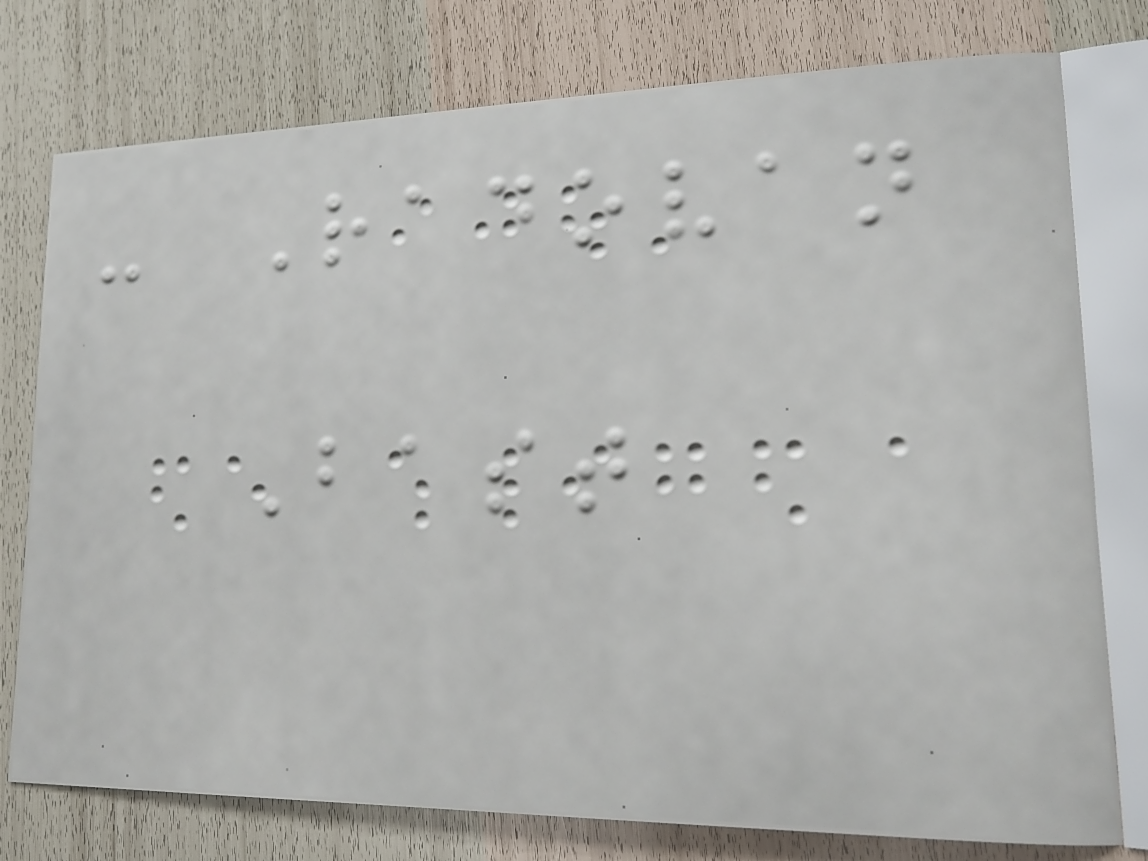- Radovan
Bast
